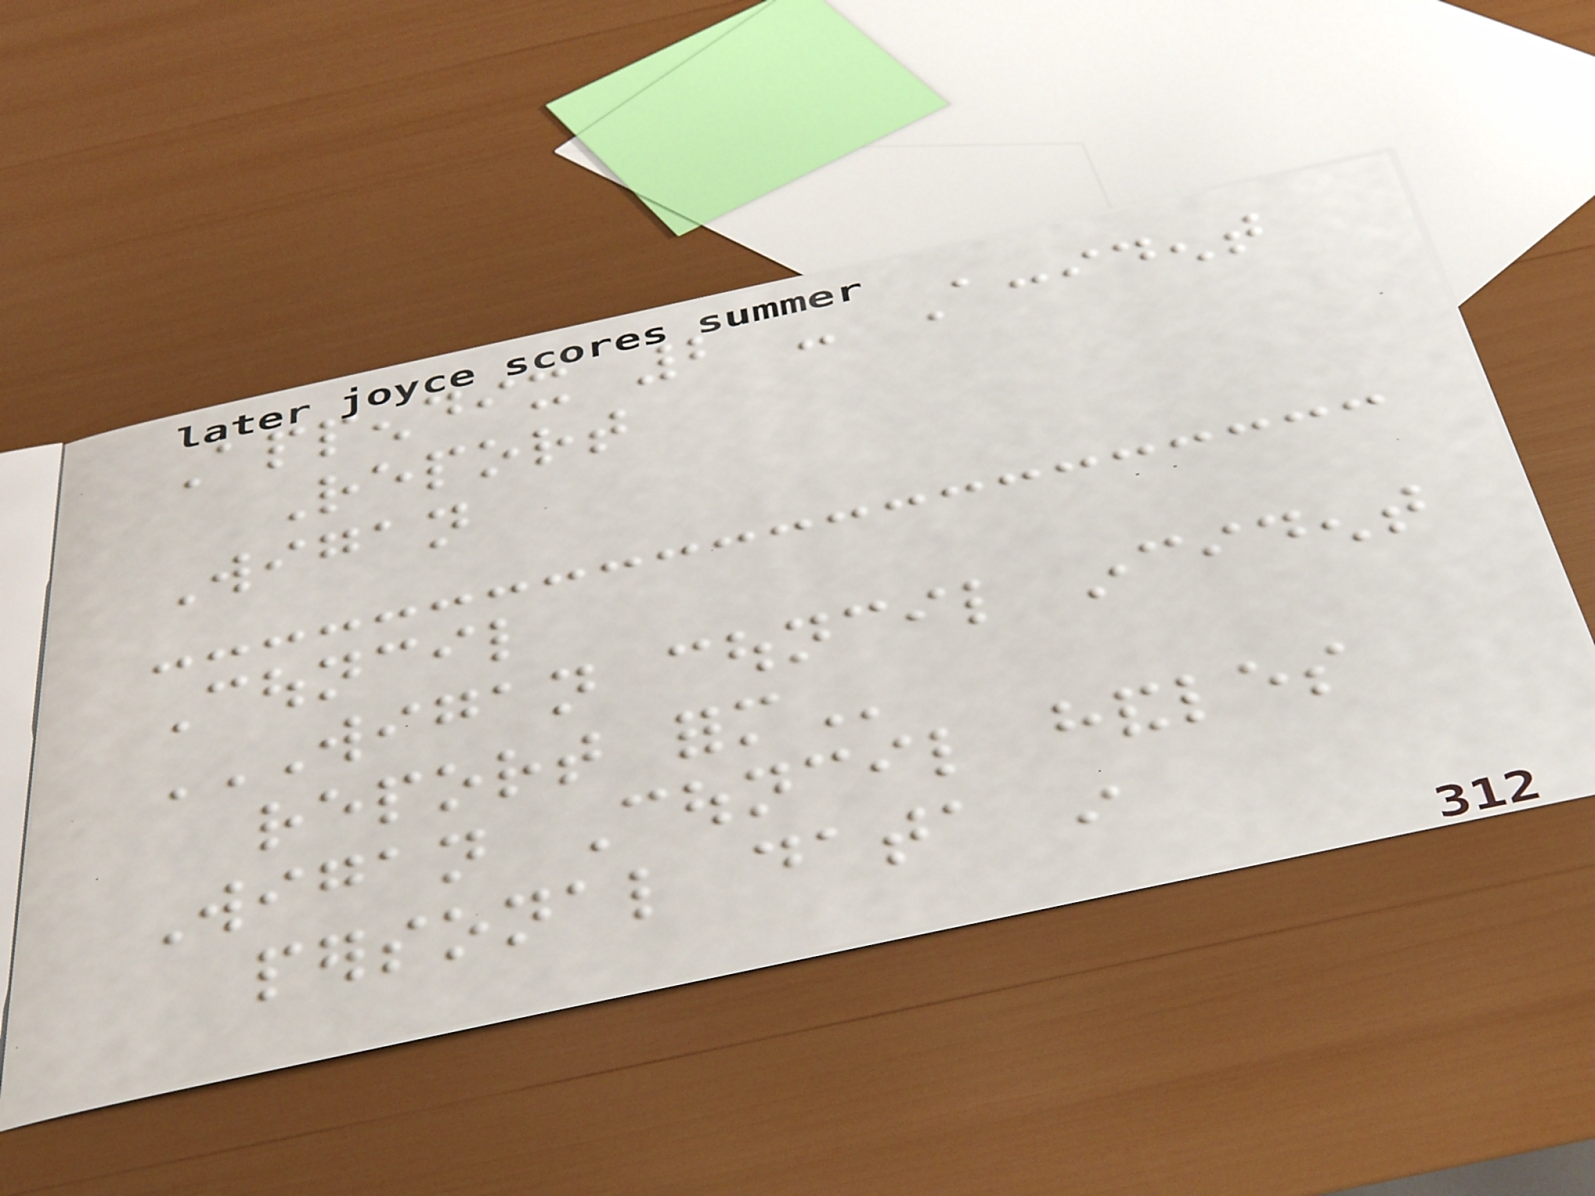Appendix 2 - Accident
Report
Wigan
Council
WIGAN COUNCIL INCIDENT
REPORT FORM
Wigan Council handles
personal data in
